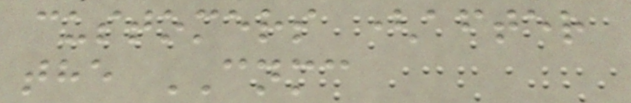customers (after
the CNMC
